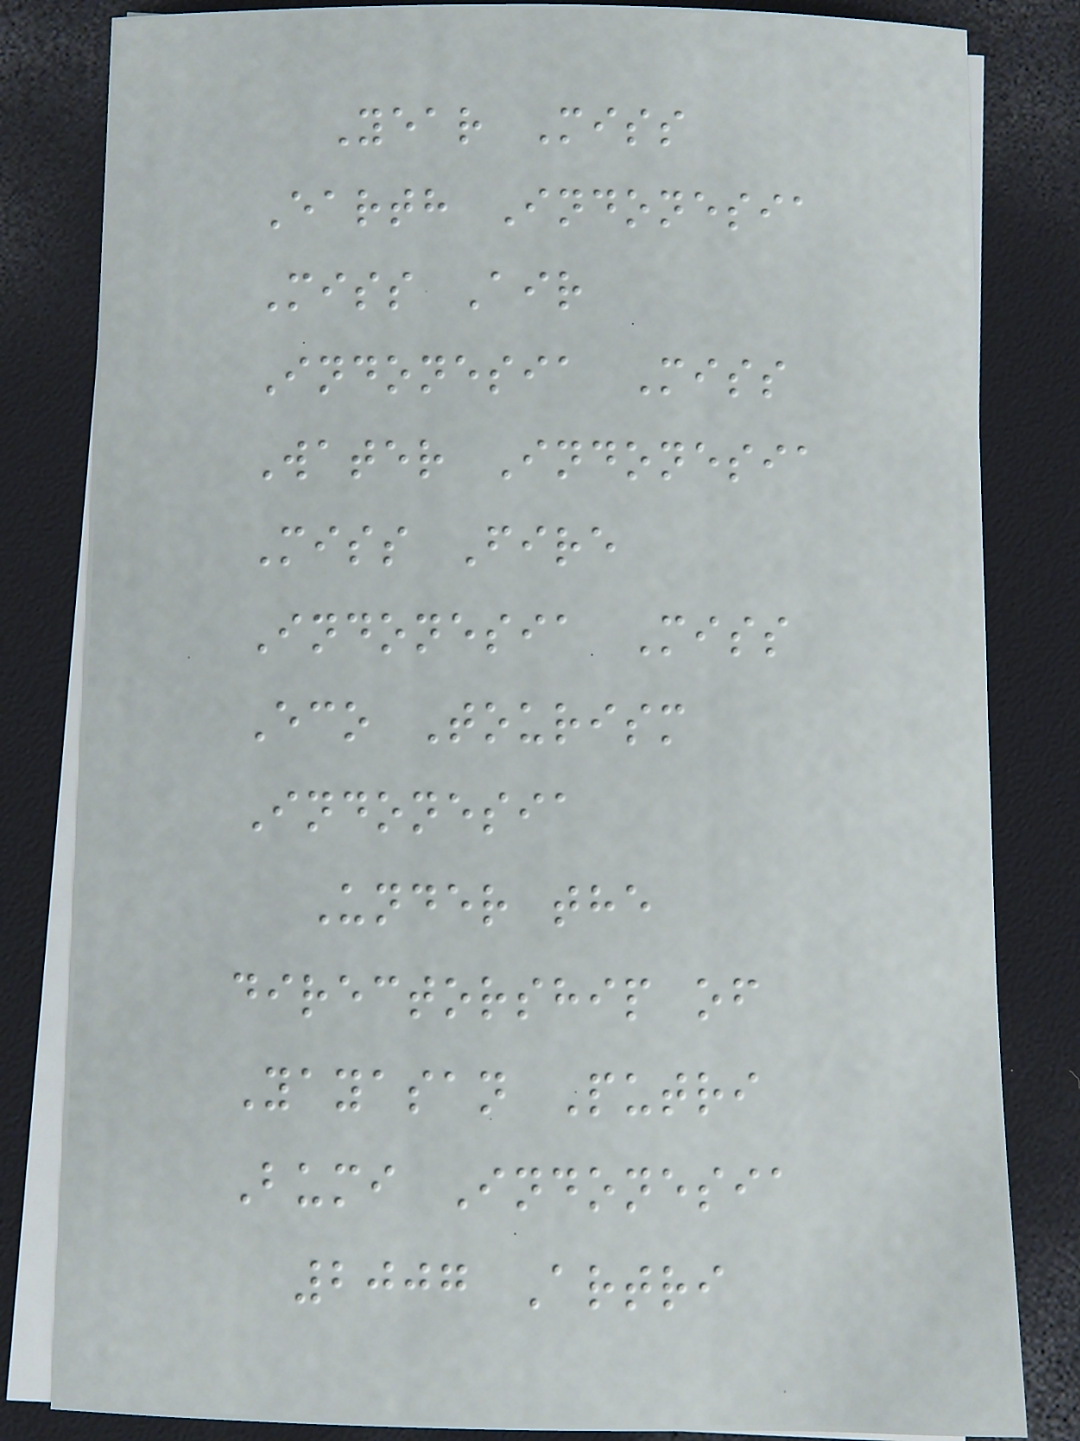Year Miss
Earth Indonesia
Miss Air
Indonesia Miss
Water Indonesia
Miss Fire
Indonesia Miss
Eco Tourism
Indonesia
Under the
directorship of
Yayasan Putri
Bumi Indonesia
2007 Artri
